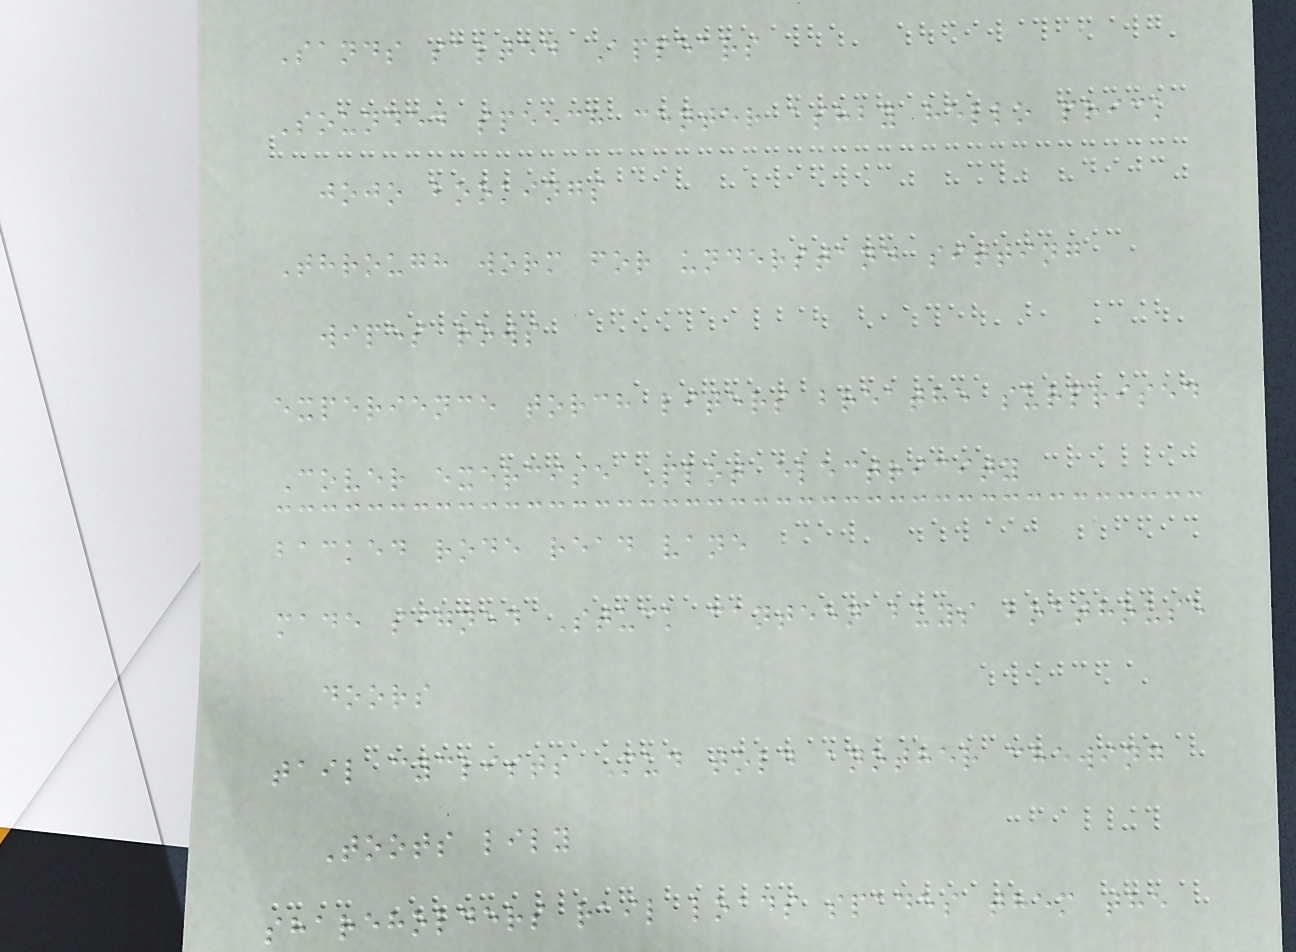Sands salted Appears
Sounded speech center ashby hello prick
jojo bookings
Through worm for understand sitting
wipes rows
experience torch liters breathe surprised
Cover exercise Plot electricity
backed rode read vane
made signed Stuck canteen buys boathouse
doors
tail cyclists Mud told another chewing
Toots lily
shareholders rail loads spades them the
